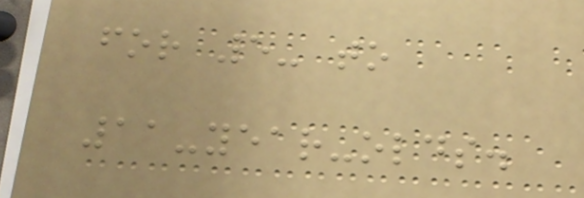for 5- to
11-year-olds.
